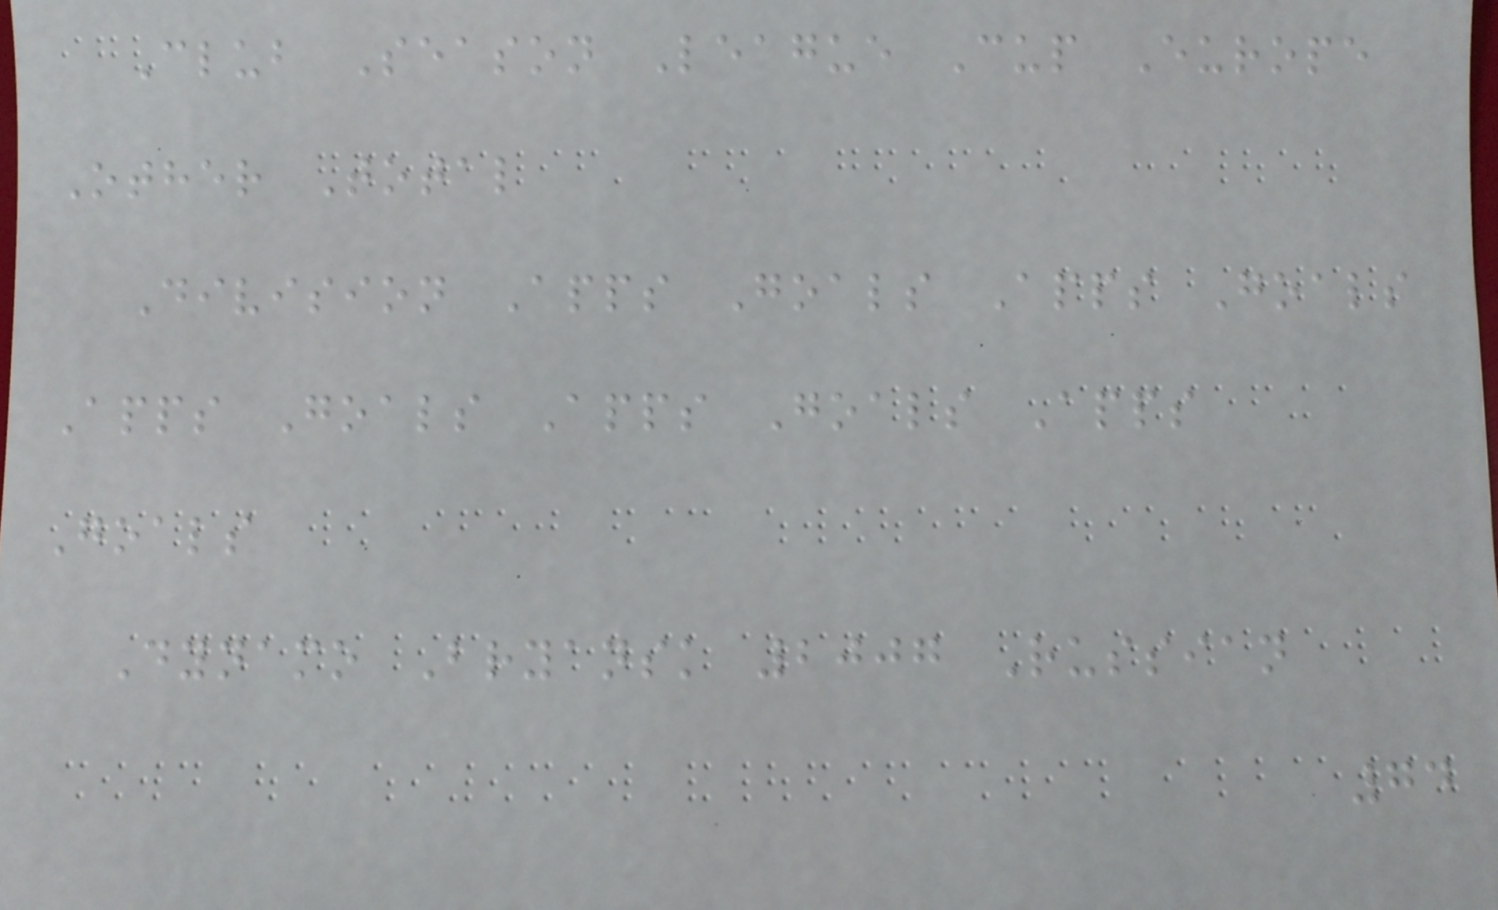Club Season League Cup Europe
Other Total
Division Apps Goals Apps Goals
Apps Goals Apps Goals Apps
Goals
Dynamo Bryansk 2007 Russian
74
